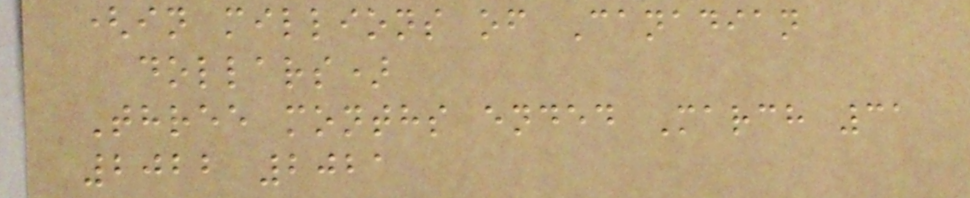(in millions of Canadian
dollars)
Three months ended March 31
2022 2021
